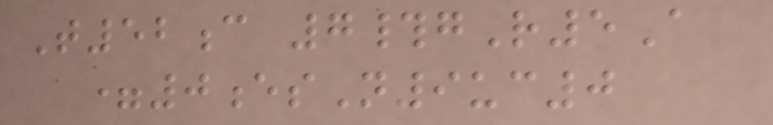T52c 7#gR5A
=0esN9uc0
